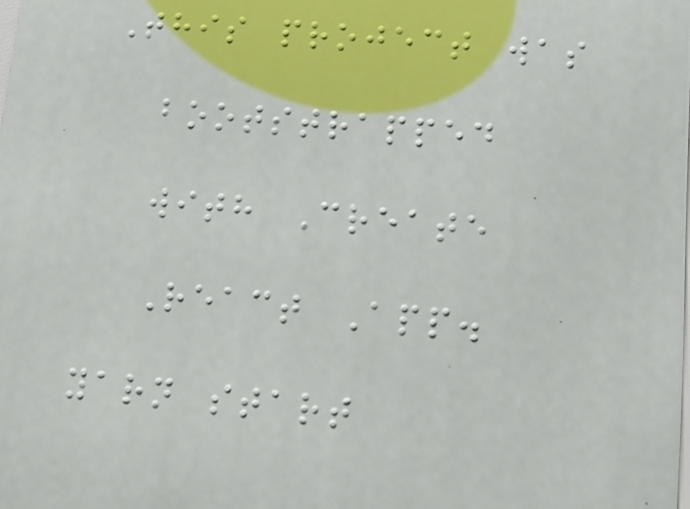This project was
bootstrapped
with Create
React App.
yarn start
